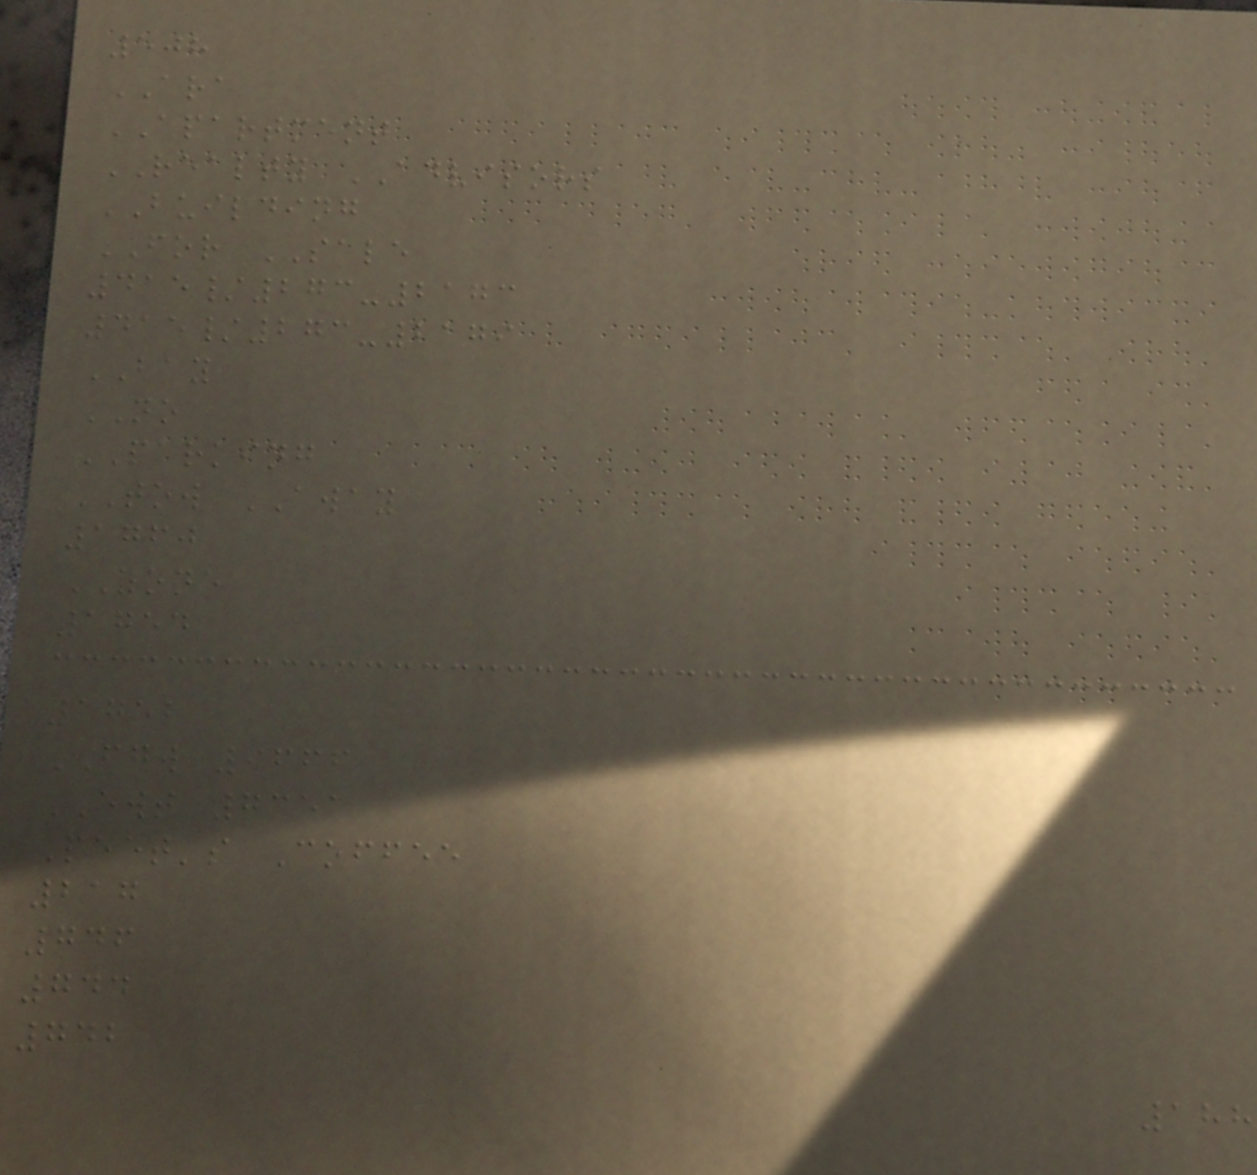508
ARA
APARTMENT
REALTY ADVISORS
BUILDING
FOR SALE
415/273-2173
415/273-2179
BAY
NO
PARKING
TOW AWAY
1760
ZONE
1754
1752
FGW 9666
EWT 7351
Peet's Coffee
217
746
744
742
188
